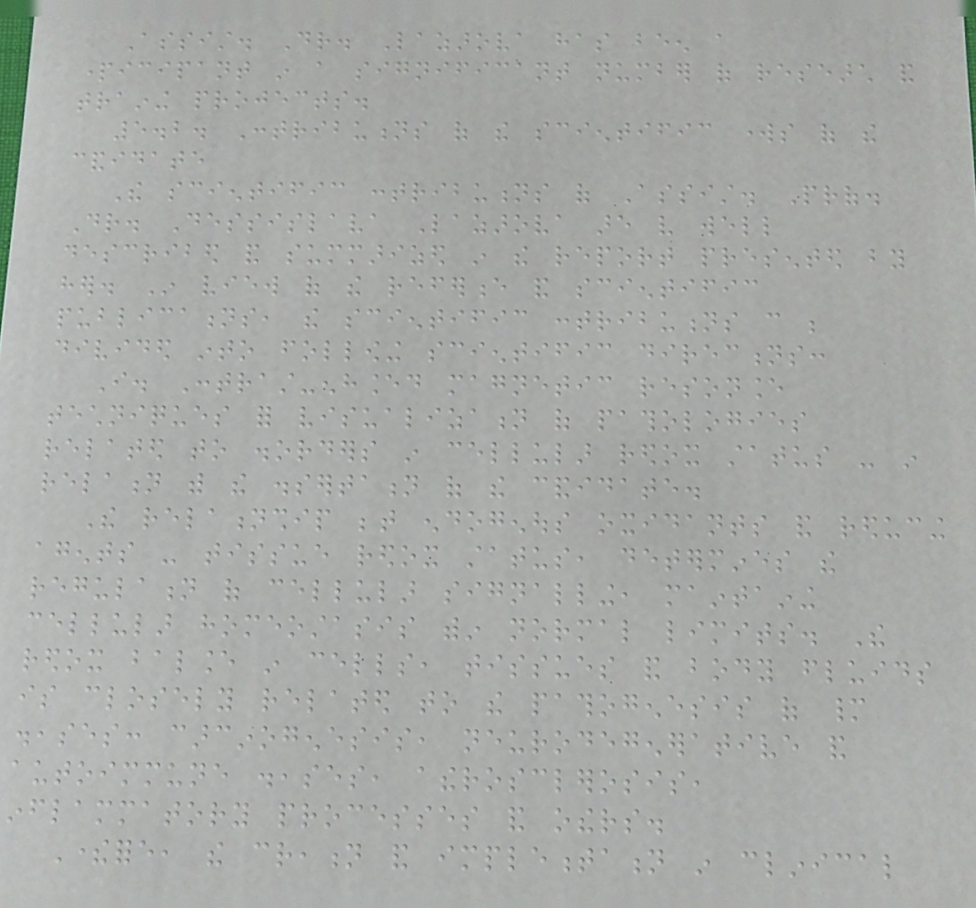Assist. Dr. Lazarova has been a
participant in a significant number of research and
training projects.
5.2. Contributions of the scientific works of the
candidate
The scientific contributions of Assist. Prof.
Dr. Dessislava Lazarova are very well
described and summarized in the report presented by
her. In view of the reference and scientific
publications, the scientific contributions can be
divided into following scientific directions:
I. Contrast-enhanced magnetic resonance
techniques for visualization of pathologies
related to disorders in cellular redox status - in
relation with the dissertation of the candidate.
The relationship between endogenous oxidants and reducing
agents - tissue redox status, determines the
regulation of cellular signalling, maintaining
cellular homeostasis within normal limits. The
redox balance in cells, tissues and body fluids
is closely related to the pathogenesis of many
diseases: carcinogenesis, neurodegenerative and
autoimmune diseases, atherosclerosis,
inflammatory processes and others.
Therefore, the creation and implementation in clinical
